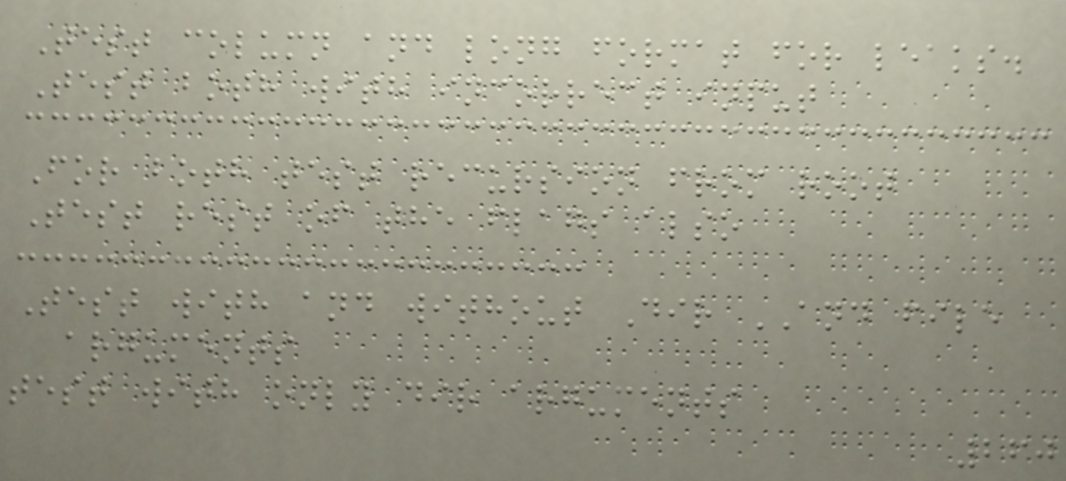Test column and long format for leaks.
Test both with incorrect input
For both test recursion from root
Test rest of the flags also
Test with and without Dir AND file
arguments
test with only dir arguments
260
